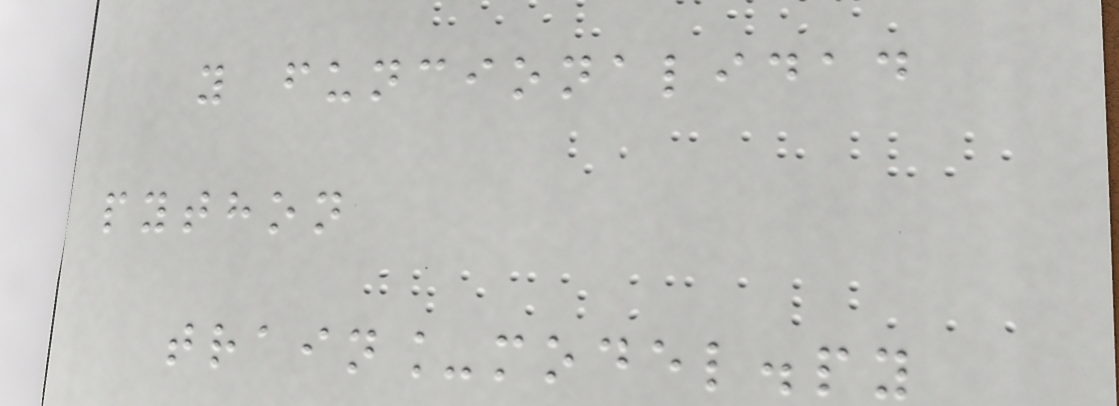y funcionalidad
python
train_model.py
